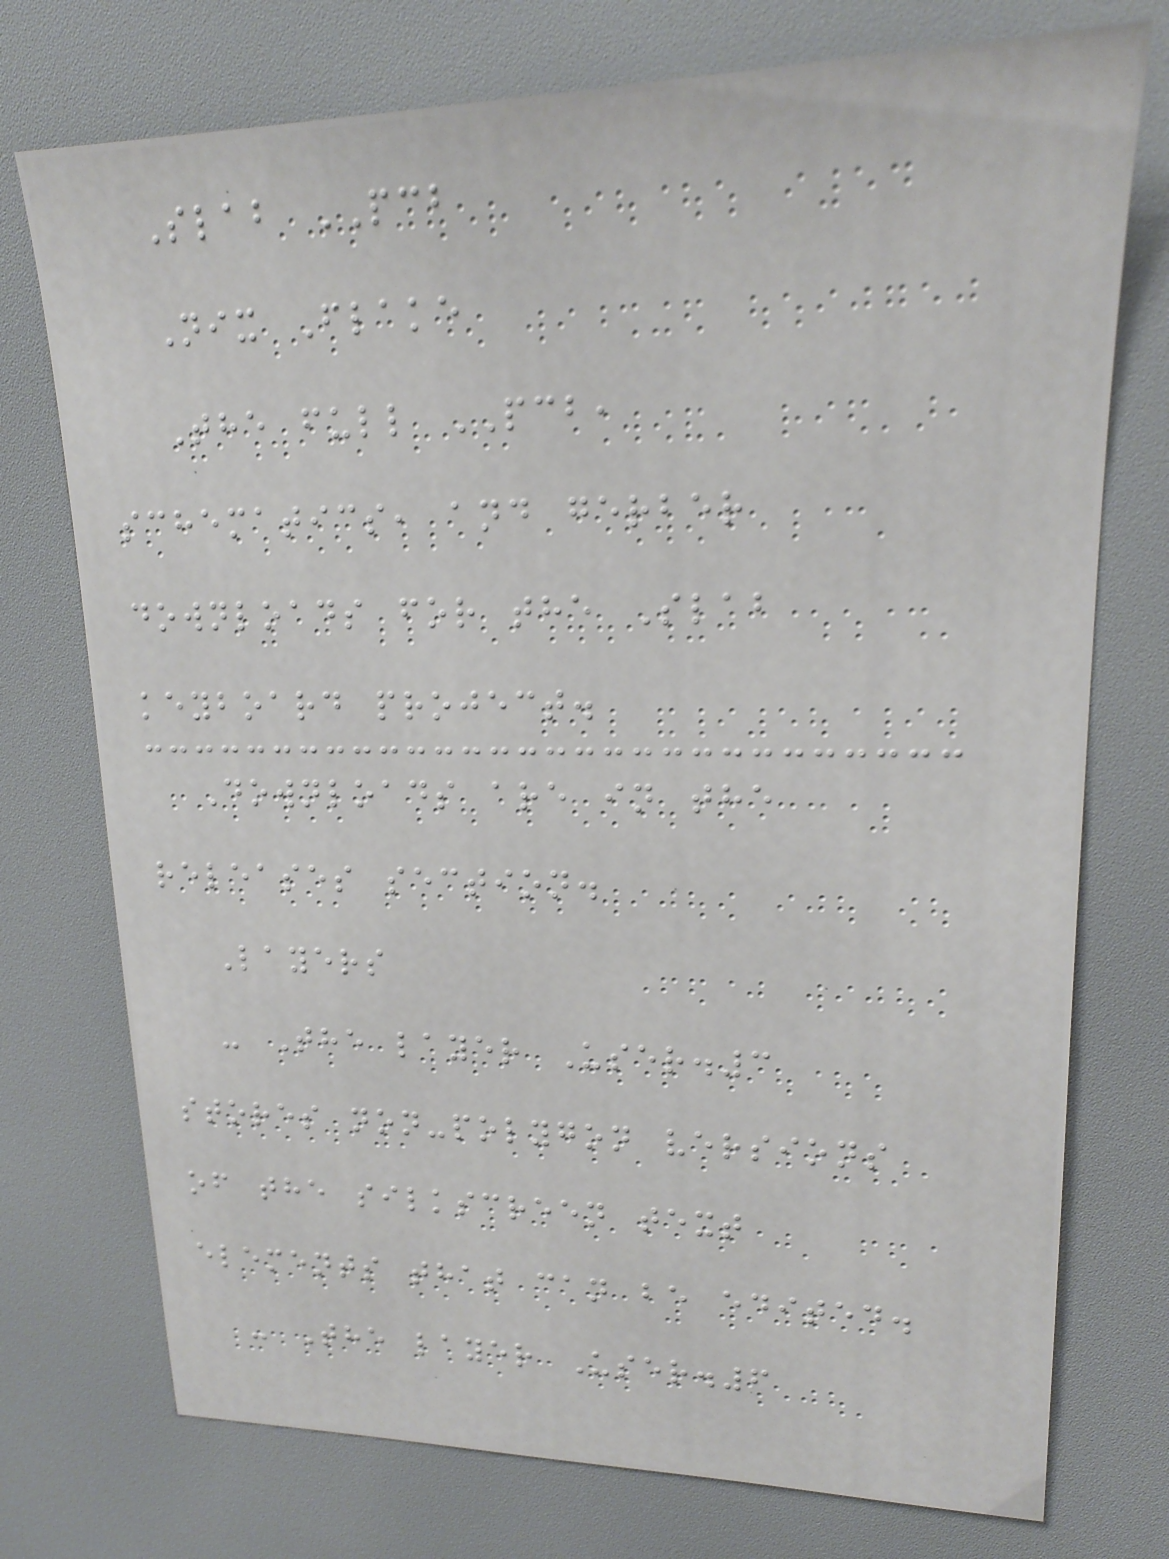Slab PCB
Nix Flake
The full PCB,
schematics, and gerber
downloads for the Slab
keyboard project.
Downloads are in the
releases section.
Layers
- The layer User.3
stores non-polygon versions
of the silkscreen text
elements that can be edited.
- The layer User.6
